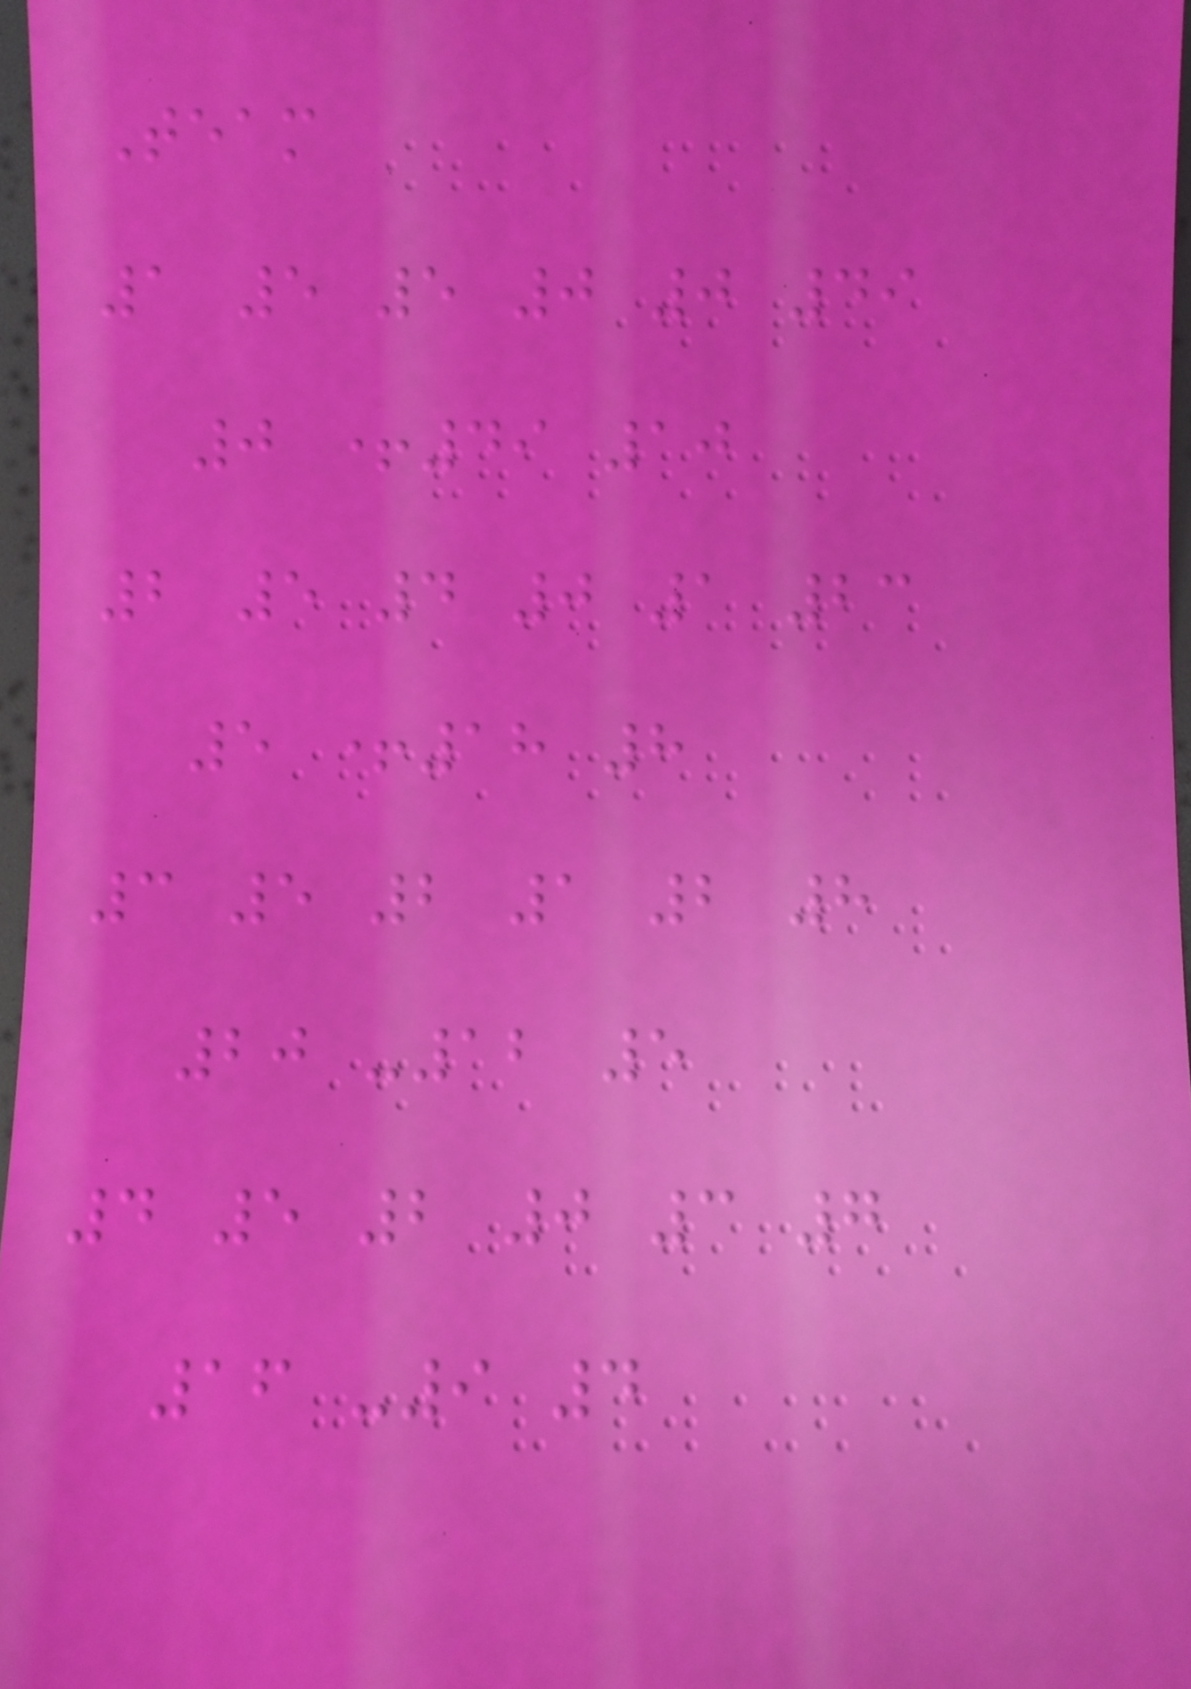Team
1 5 5 0 0 49
0 +49 10
2 5 4 0 1 23
5 +18 8
3 5 2 1 2 8
20 -12 5
4 5 2 0 3 7
16 -9 4
